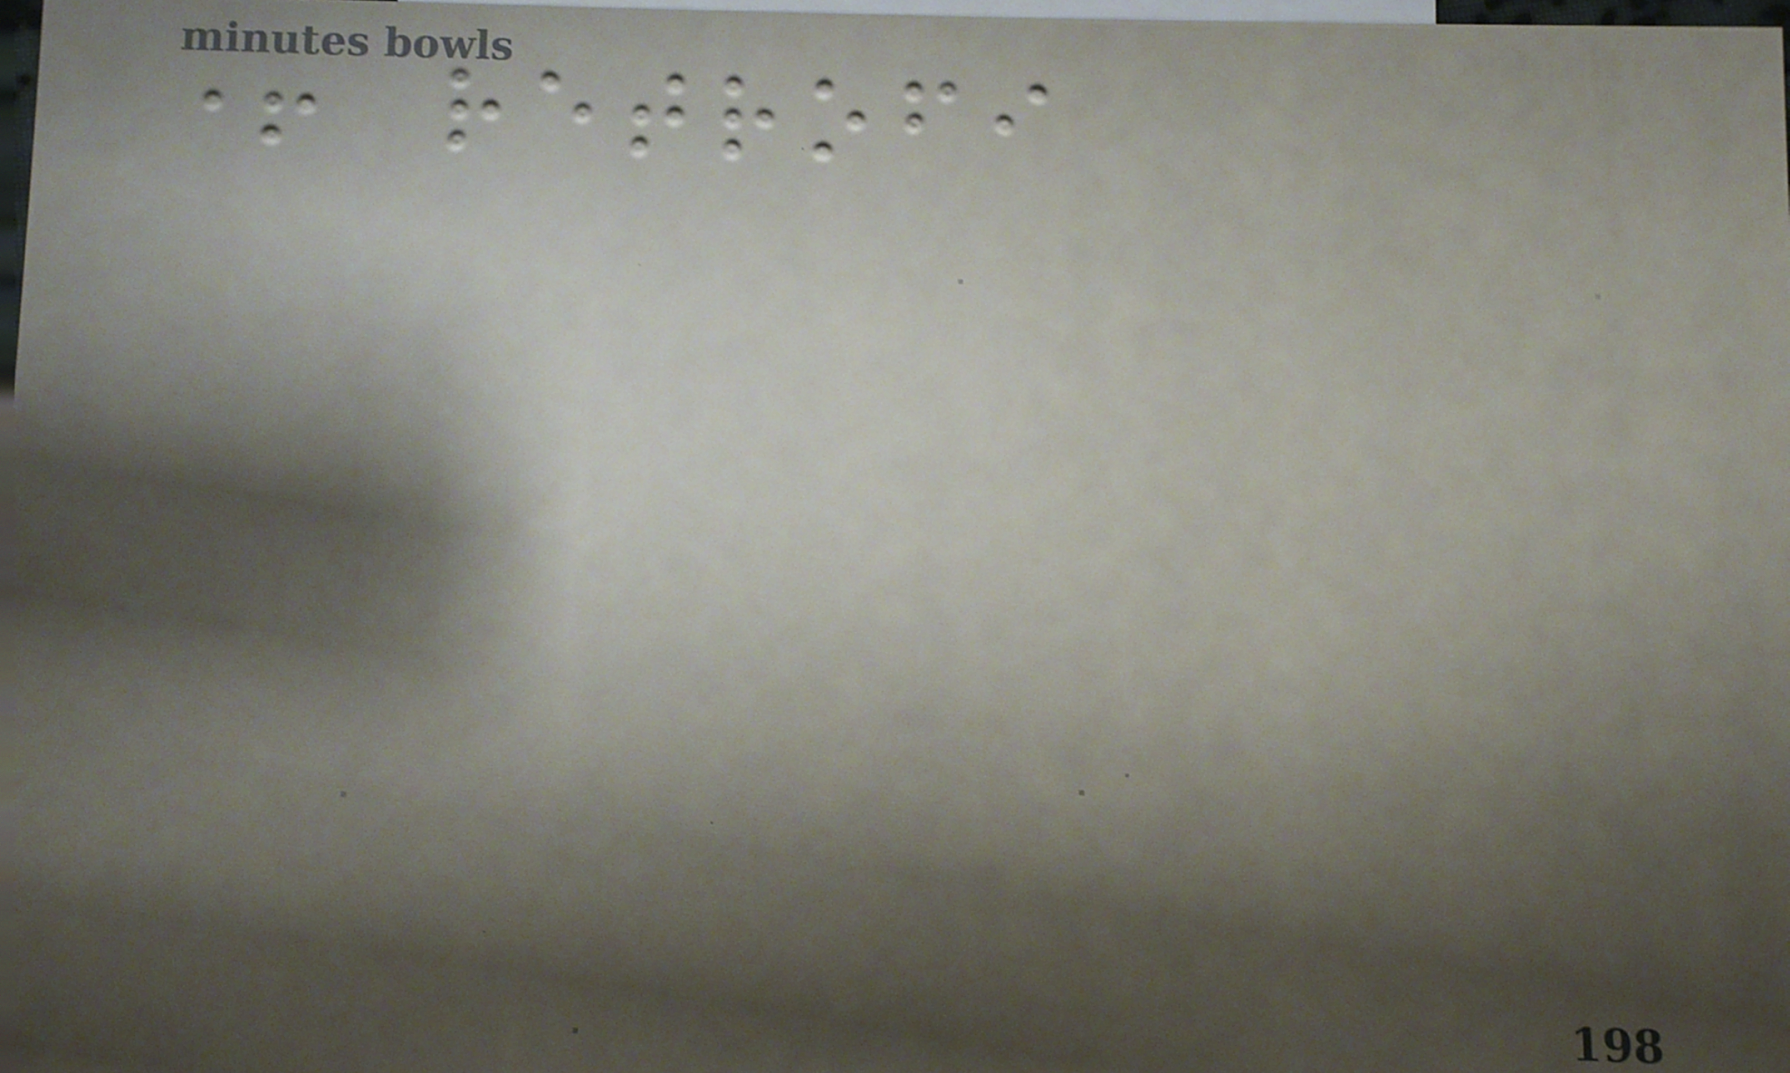+ retrofi
